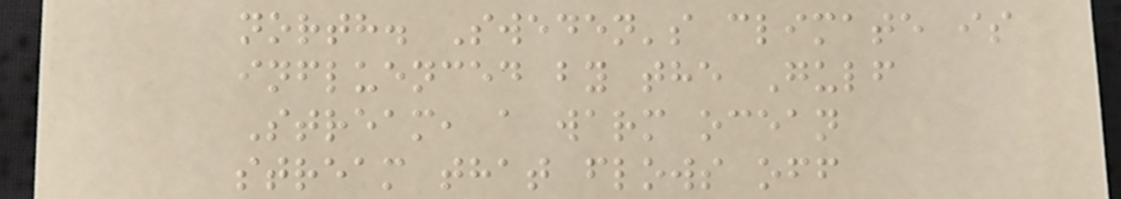north. Sweden's climate is
influenced by the Gulf
Stream, a warm ocean
stream that flows off
